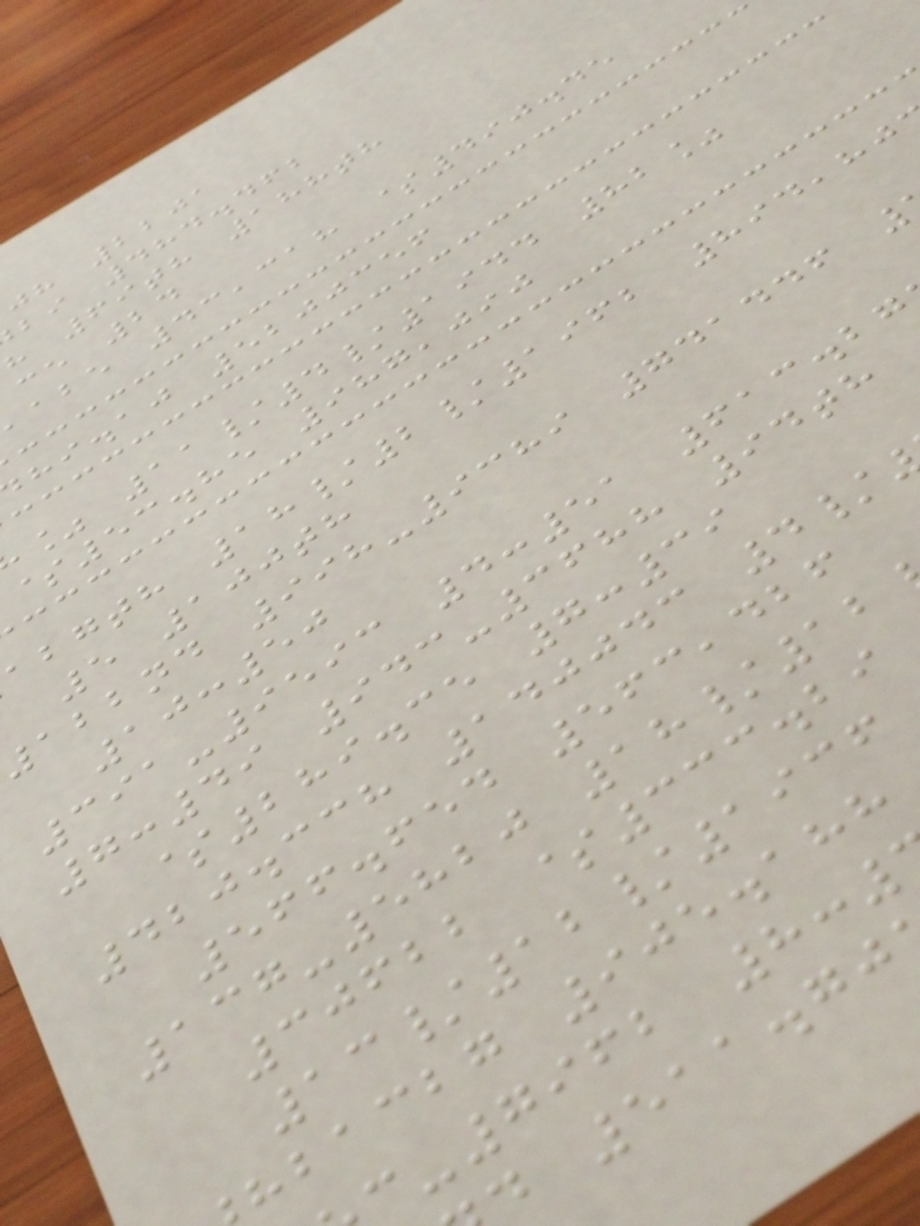jh 2201
bi 484.462
h 69th 188th
ce 24
abe 43,318 $490.45
hi.aj 5200356
% 11/4/1944 82%
$53.85 987,090
abgth 18/2/1962 894,80
5 100th
122nd 998-9389 741446
10:50
391-9593 4:51 613.27
7:49 943-3688 94th
$289.35 7:39
420.338 140043 4/
566.654 563,426
137-5820 18/12
30622 $333.29
13/12/1936
hbacbg 905.188
-7962 8:
